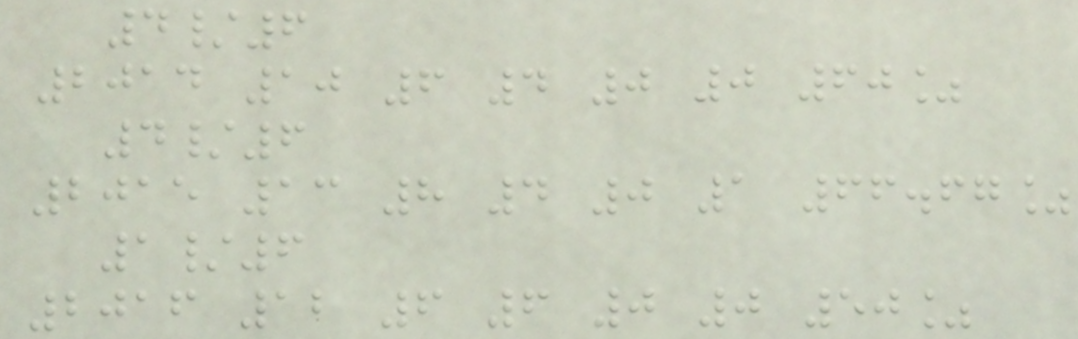4/6
2014 10 6 4 0 0 60%
4/6
2015 13 8 4 0 1 66.67%
1/6
2016 12 6 6 0 0 50%
